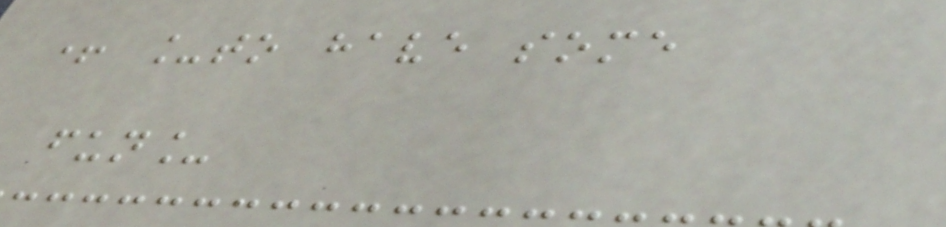+ _to have some
fun_
